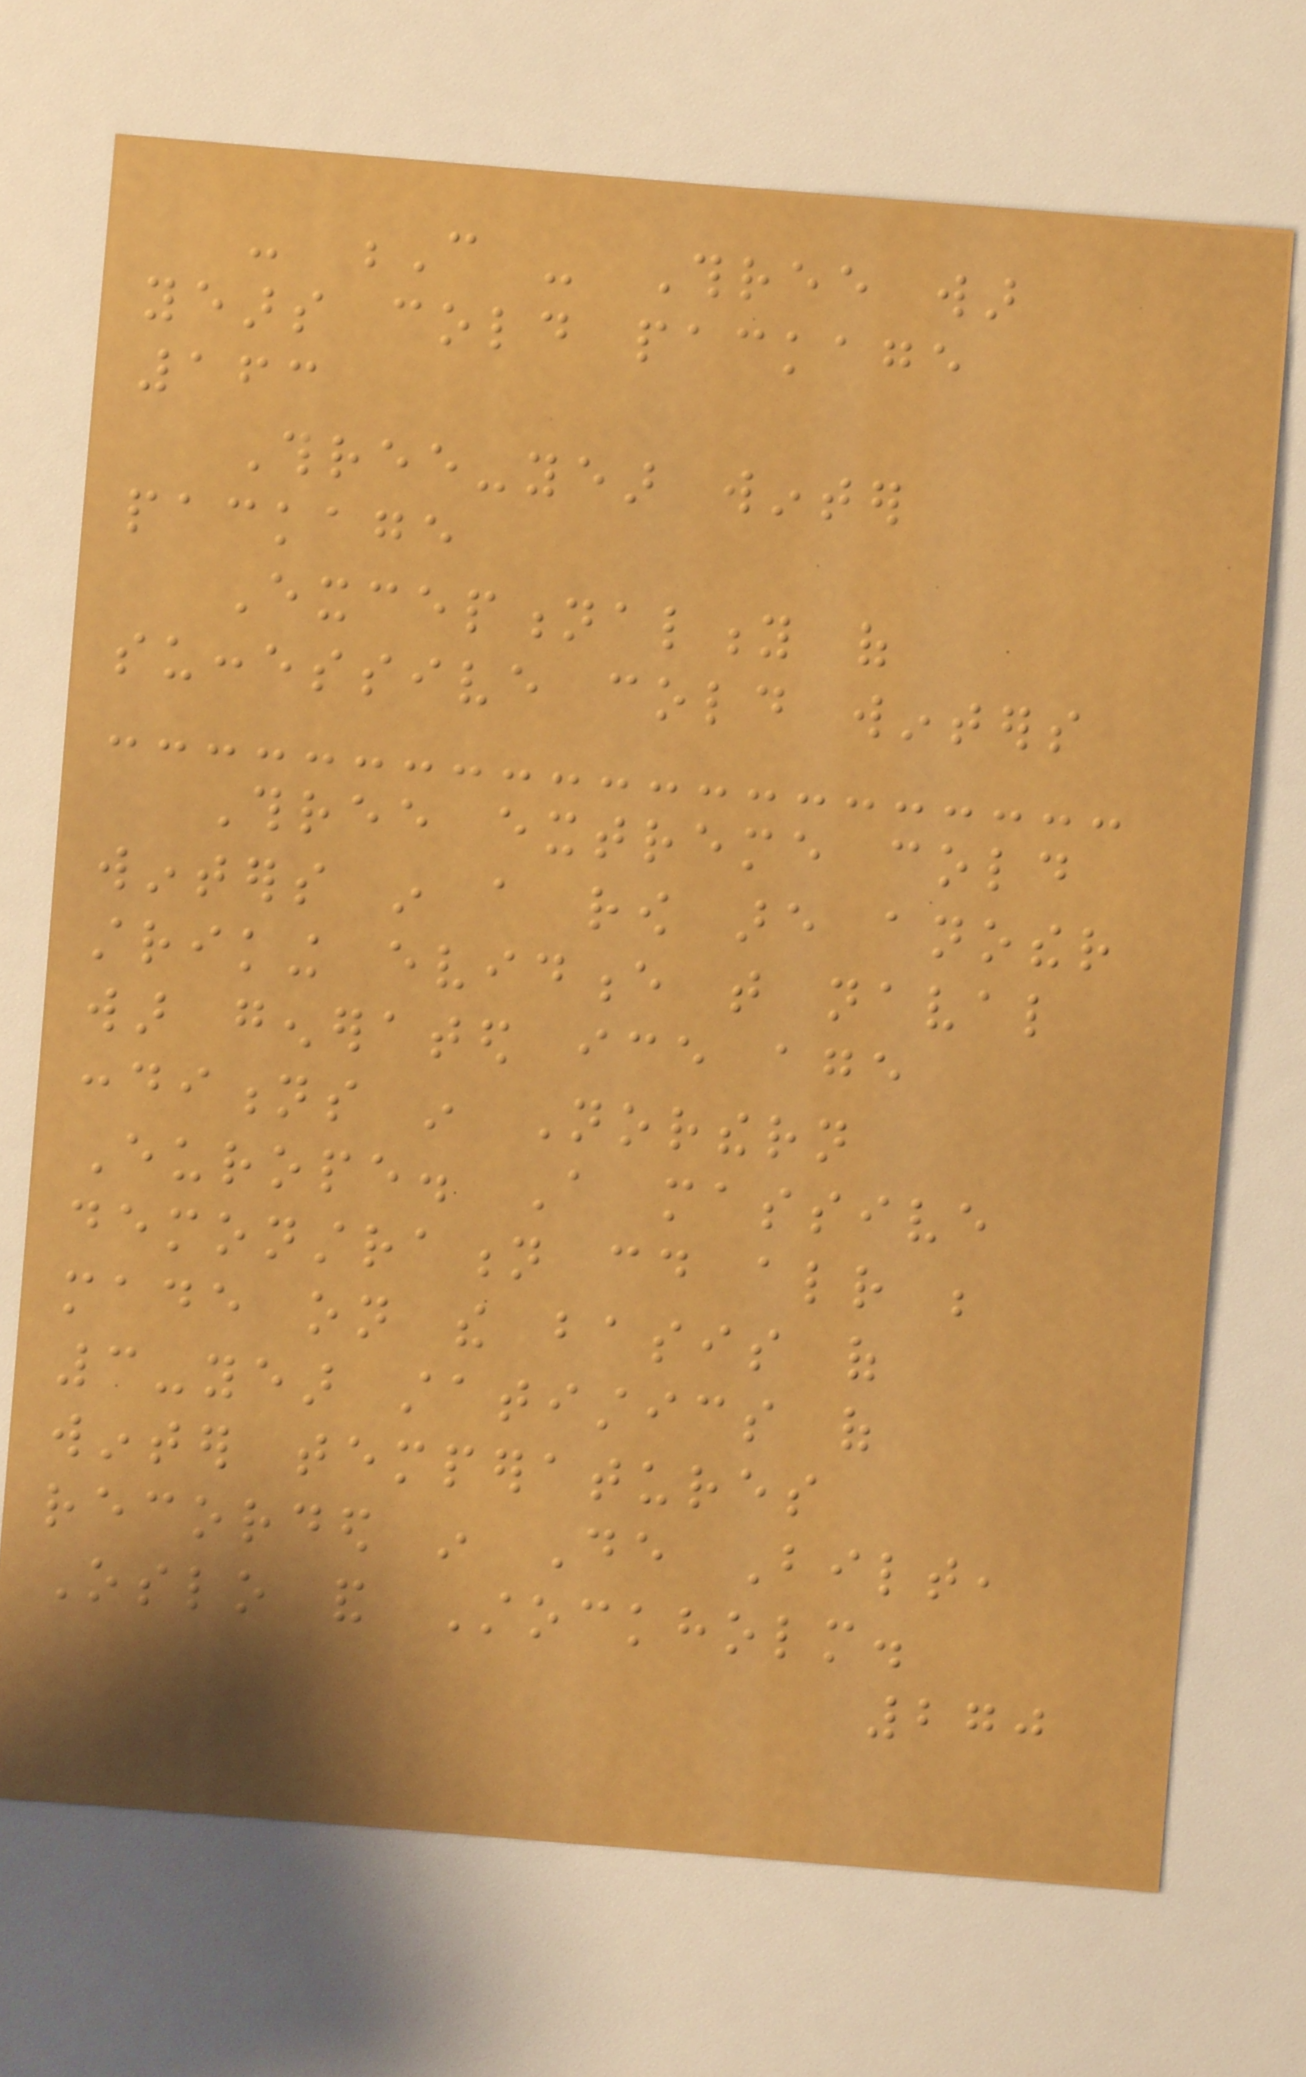- C - Three war
years cold package
163
Three-year winter
package
Exceptionality of
successive cold winters
Three extreme cold
winters in a row are another
striking evidence that naval
war generated ice age
conditions in Northern
Europe. A massive
demonstration could already be
made on the basis of
3-year statistics of
winter temperatures
recorded in De Bilt,
Oslo and Stockholm.
270
